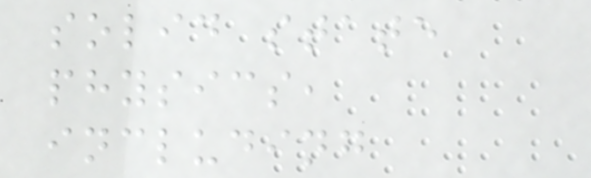solid state
physics,
including
